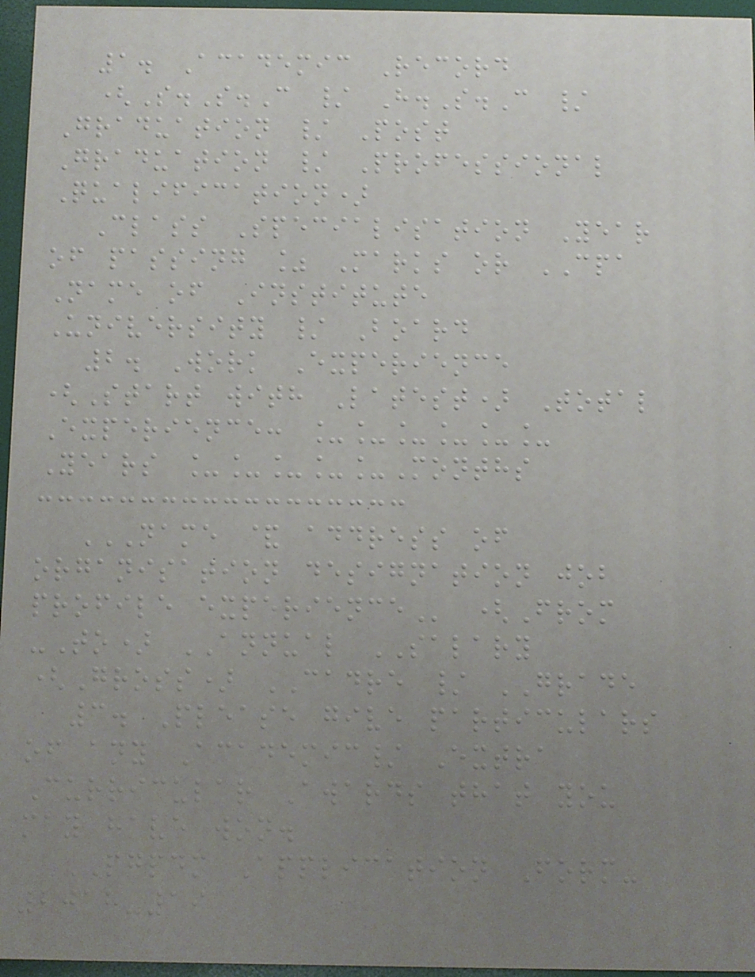1. Academic Record
(S.S.C / H.S.C /
Graduation / Post
Graduation / Professional
Qualification)
Class Specialisation Year
of passing % Marks or CPA
Name of Institute
University / Board
2. Work Experience
(Start with Latest) Total
Experience: ______
Years _____Months
NAME & ADDRESS OF
ORGANISATION DESIGNATION JOB
PROFILE EXPERIENCE (From
-To) ANNUAL SALARY
(Gross) CADRE / GRADE
3. Please give particulars
of any Academic/ Extra
Curricular Awards that you
may have won.
PGPDM Application Form-
2018-19
